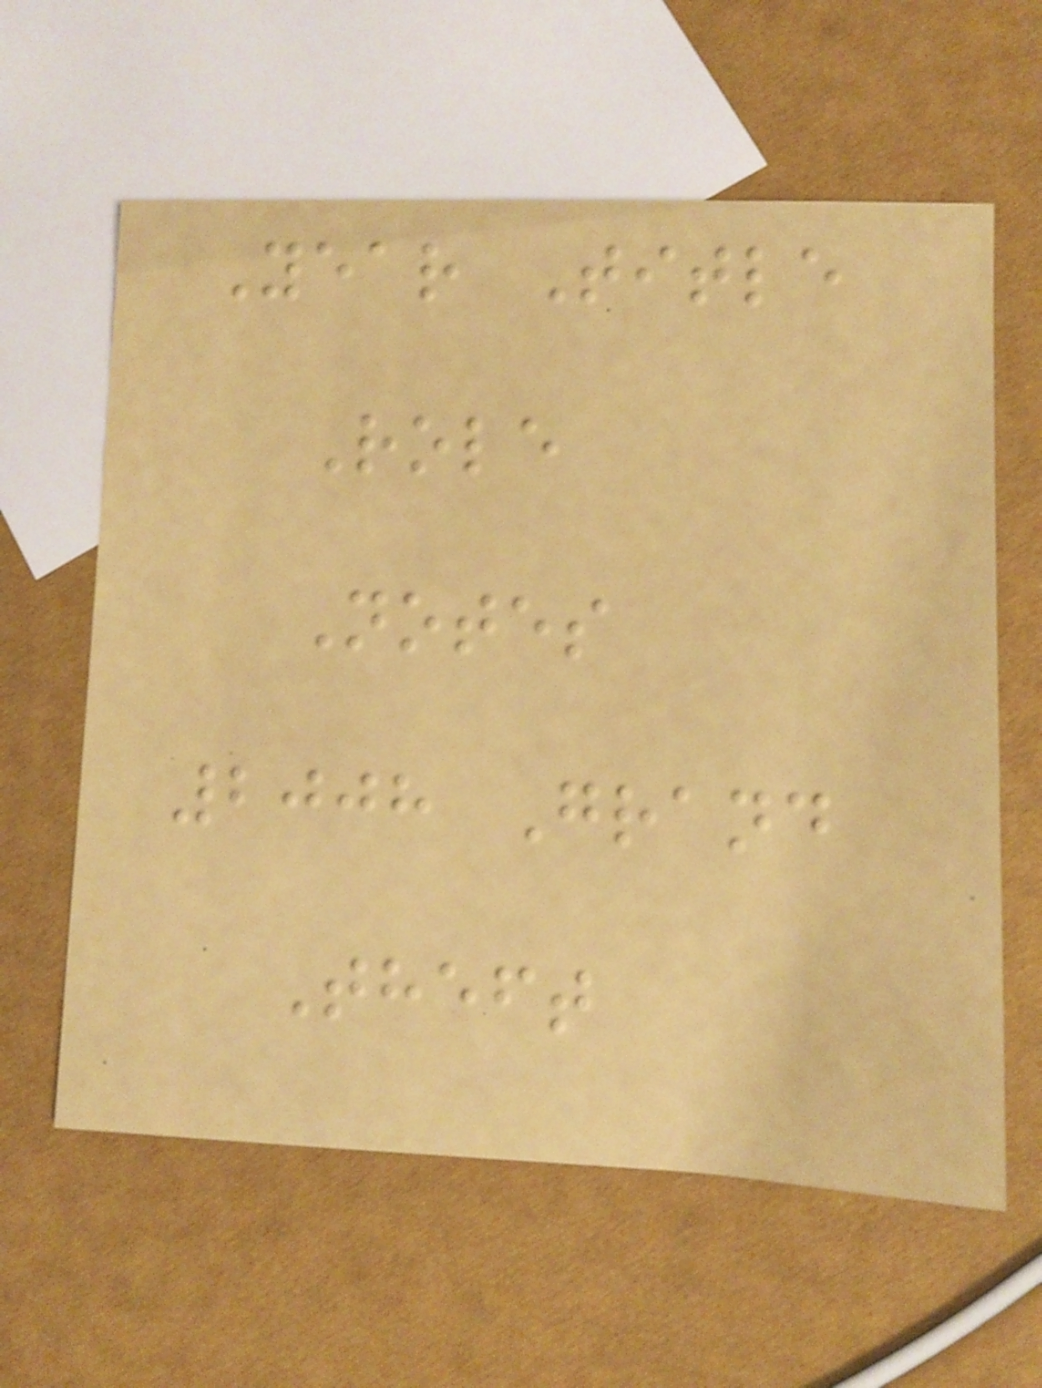Year Title
Role
Notes
2008 Grand
Theft
